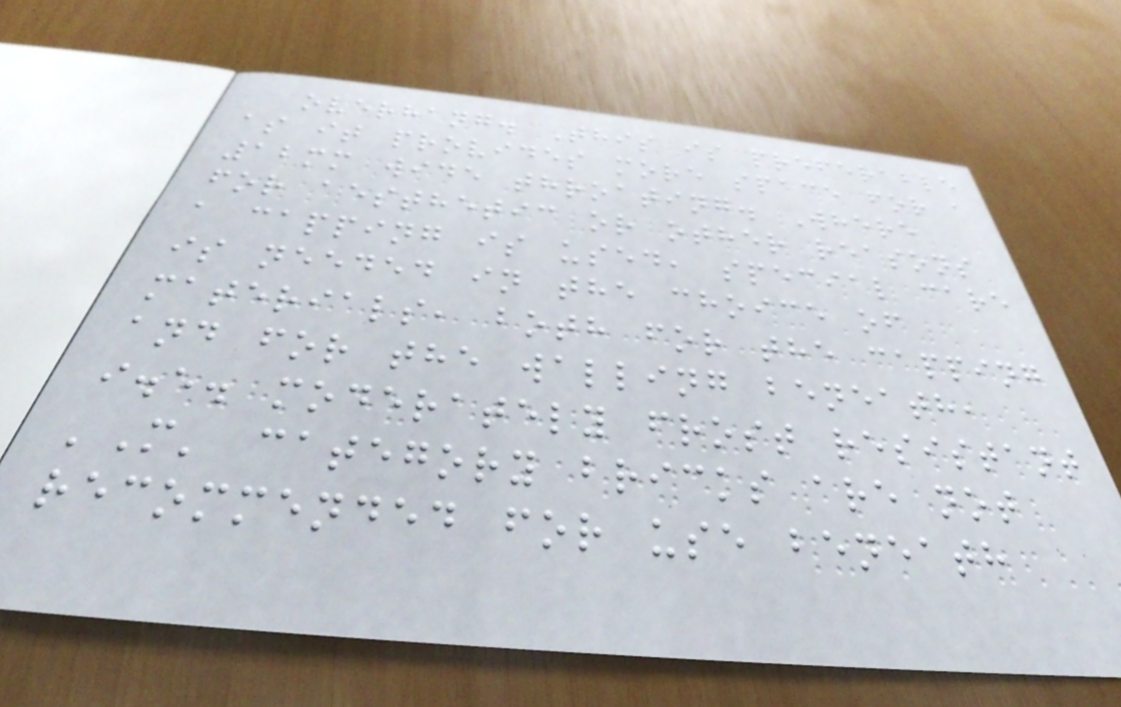overhang. This is preferable
as it provides more space for a
12mm wide throating. Where
for aesthetic or other reasons
a capping is used, special care
is needed in the choice of
materials, both for the capping
and for the walling beneath,
i.e. moderately frost resistant
'M' category bricks are not
recommended for use beneath
